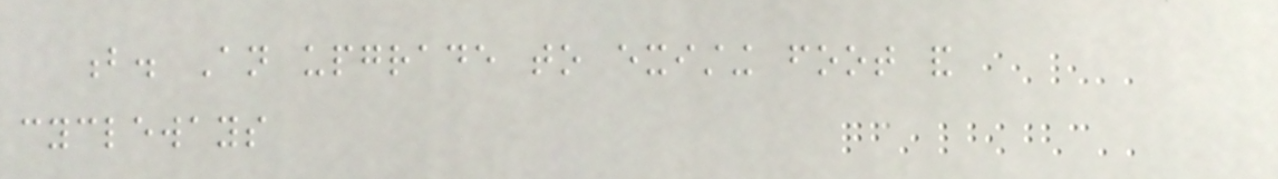b. An upgrade to existing foot and
cycleways
